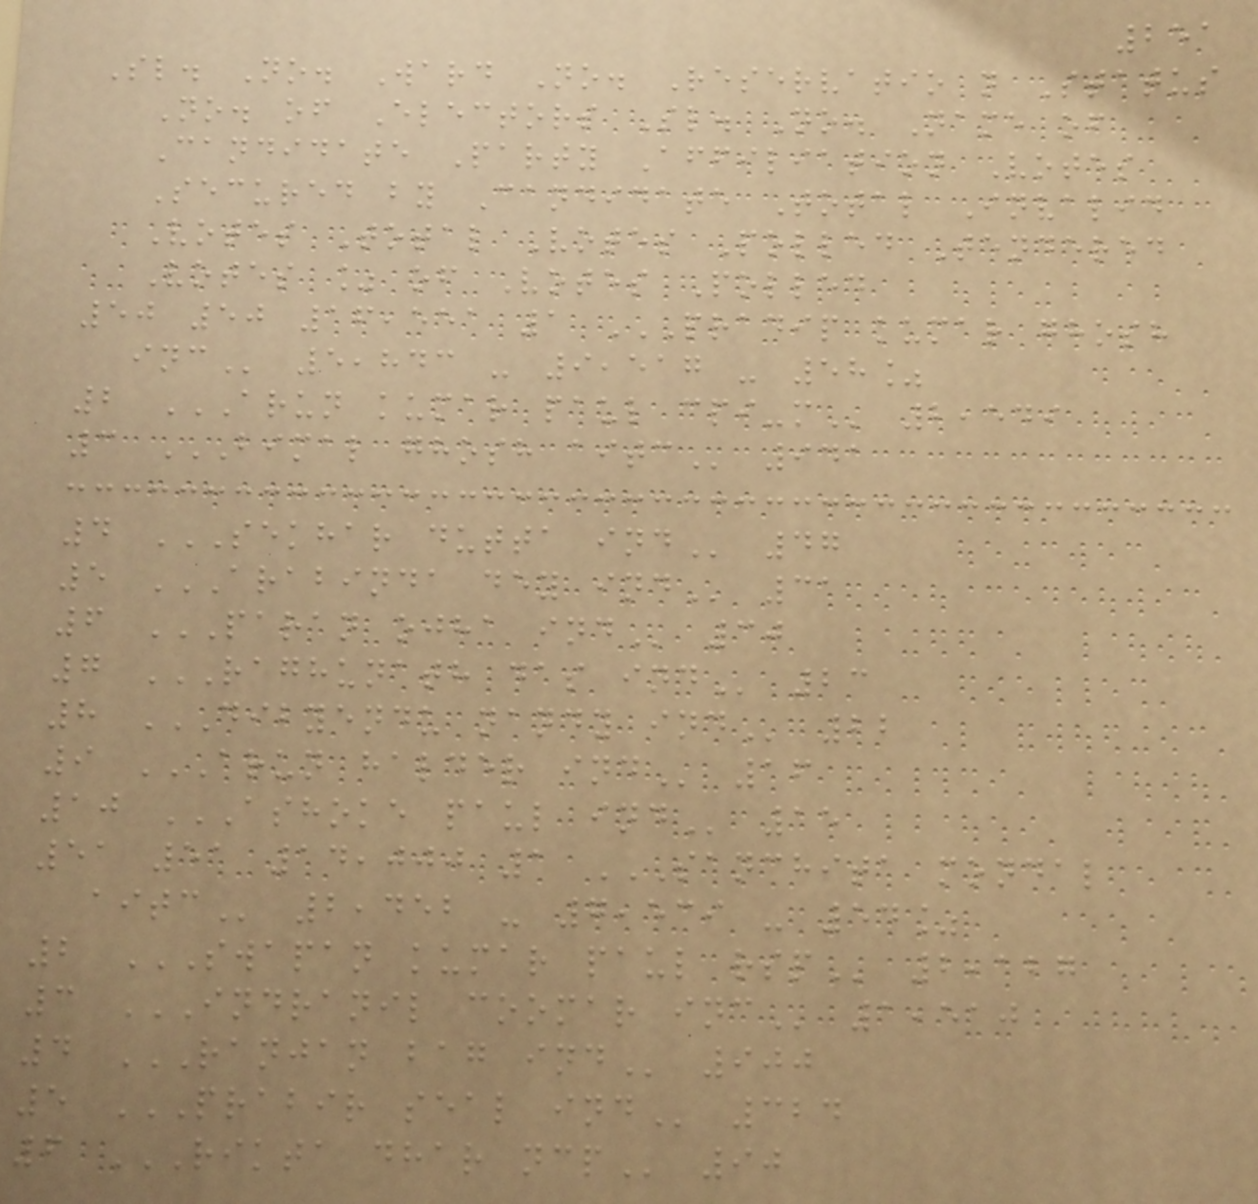251
Sl. No. Ward No. Reservatio n Status
No. of Electors Sl. No. Name of
Candidate Party Affiliation Votes
Secured by Candidate Total Invalid
Votes Total Votes Polled Tendered
Votes % of Votes Polled
50 50 16,551 1 PRADIP KUMAR GHOSH
INC 5,843 - 9,517 - 58%
2 ARUN KUMAR PAUL CPI-M 2,549
3 BIMAL GHOSH AITC 941
4 SEKHAR DUTTA IND 47
5 ARABINDA DEY IND 31
6 PARAN OJHA IND 30
7 RAGHUNATH DAS IND 23
8 DIBYENDU NANDY IND 22
9 ARUN HALDER IND 16
10 ASHOKE PAUL IND 15
51 51 14,000 1 SANCHITA MONDAL
AITC 2,452 - 7,539 - 54%
2 SWAPAN KUMAR PAUL RSP 2,127
3 INDRANIL COOMAR INC 1,510
4 RANJAN BAG IND 900
5 PRABIR SEAL IND 324
6 RIKTA DHAR NCP 90
